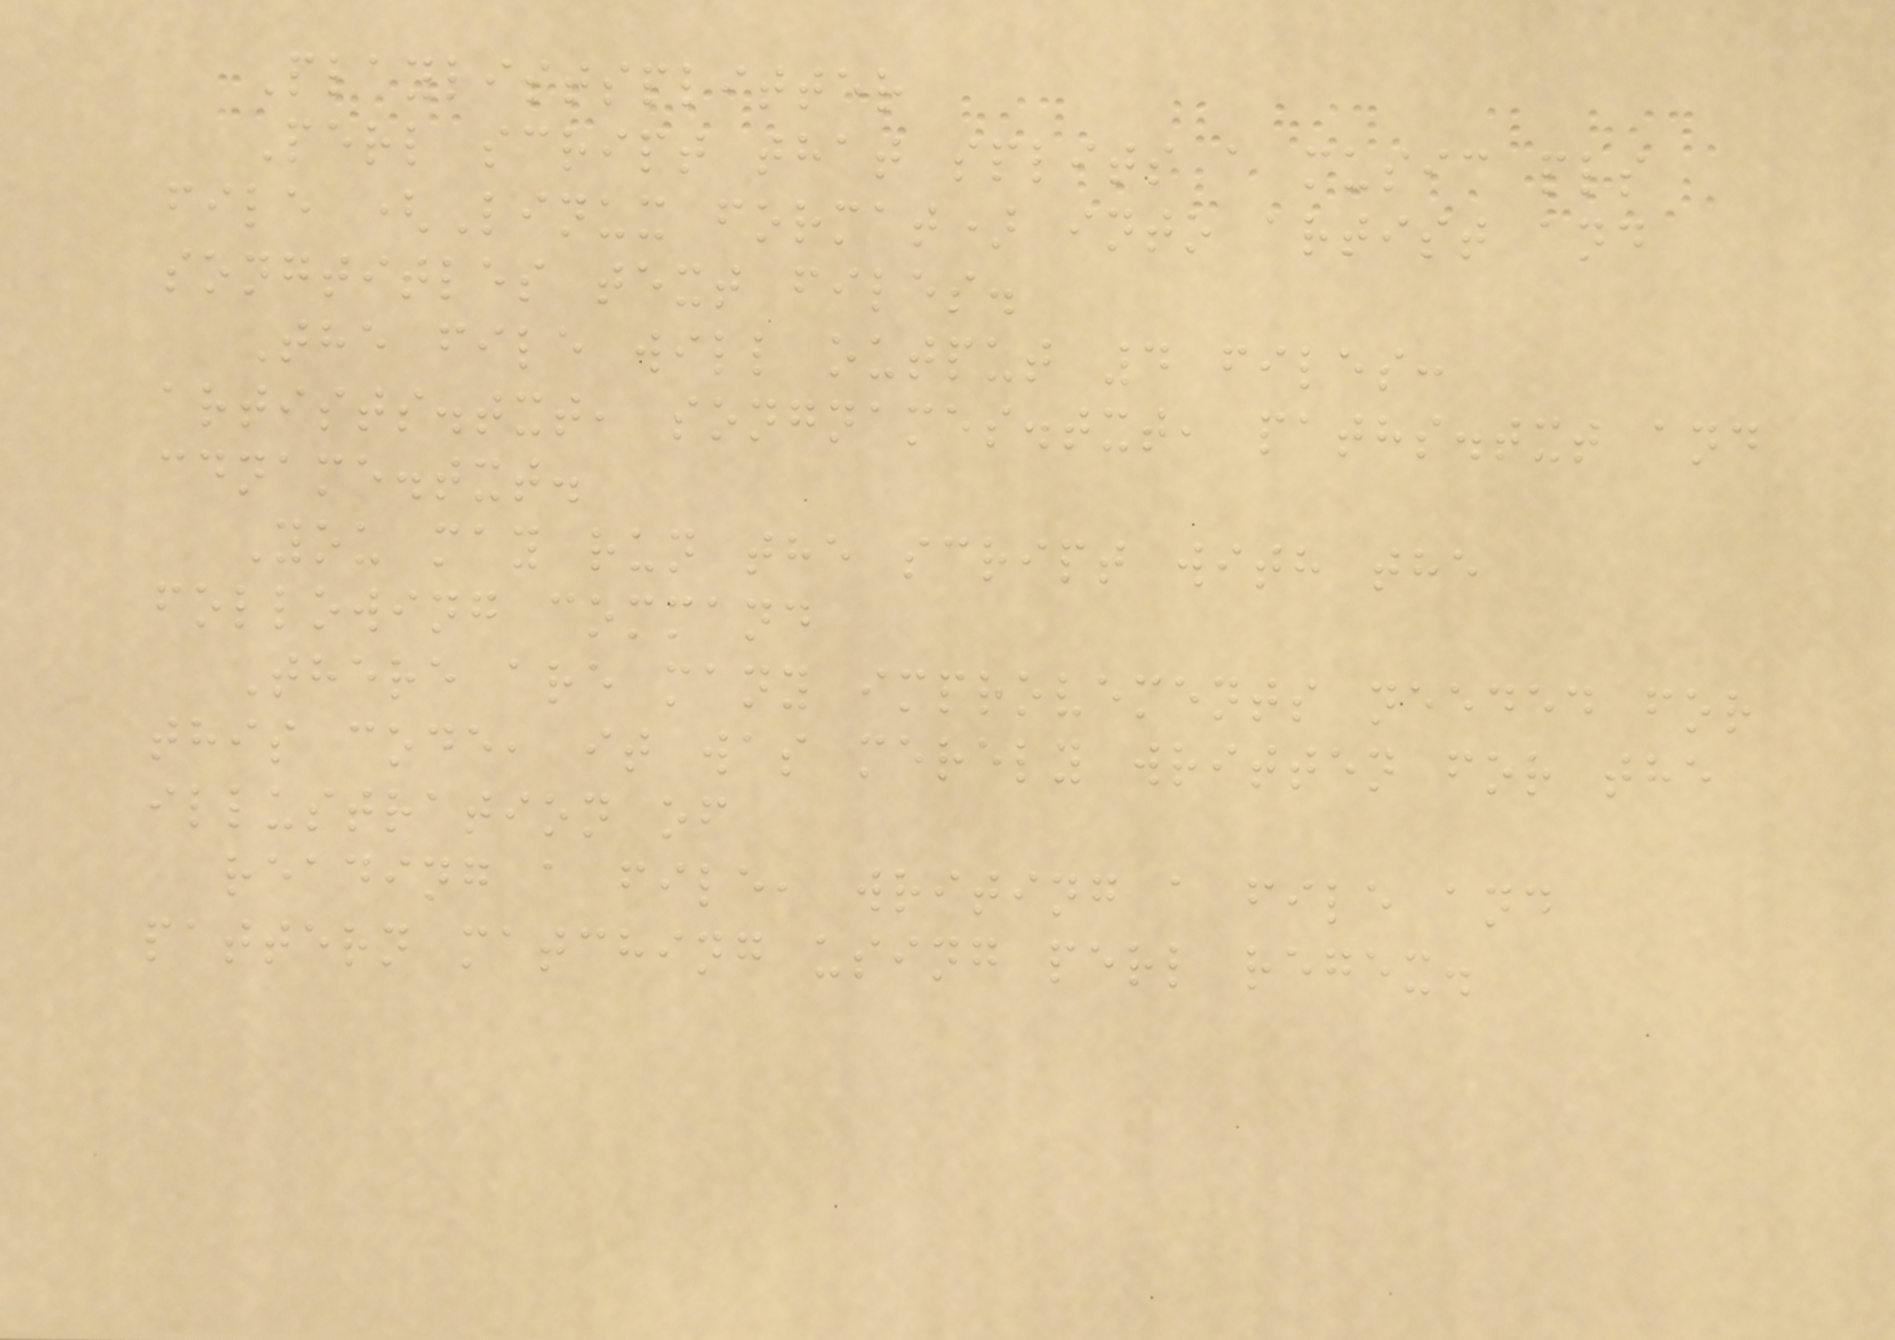Playlistsplitter
Perl script that splits a music pls
file (Linux format) into artist and
songtitles text files.
The file will output 4 files:
artists.txt, songnames.txt, paths.txt and
cdname.txt.
You may run the script with the
following command
There are many improvements needed for
this code, it was merely written for the
illustration of
reading a file, writing a file and
pattern matching using perl regex.
